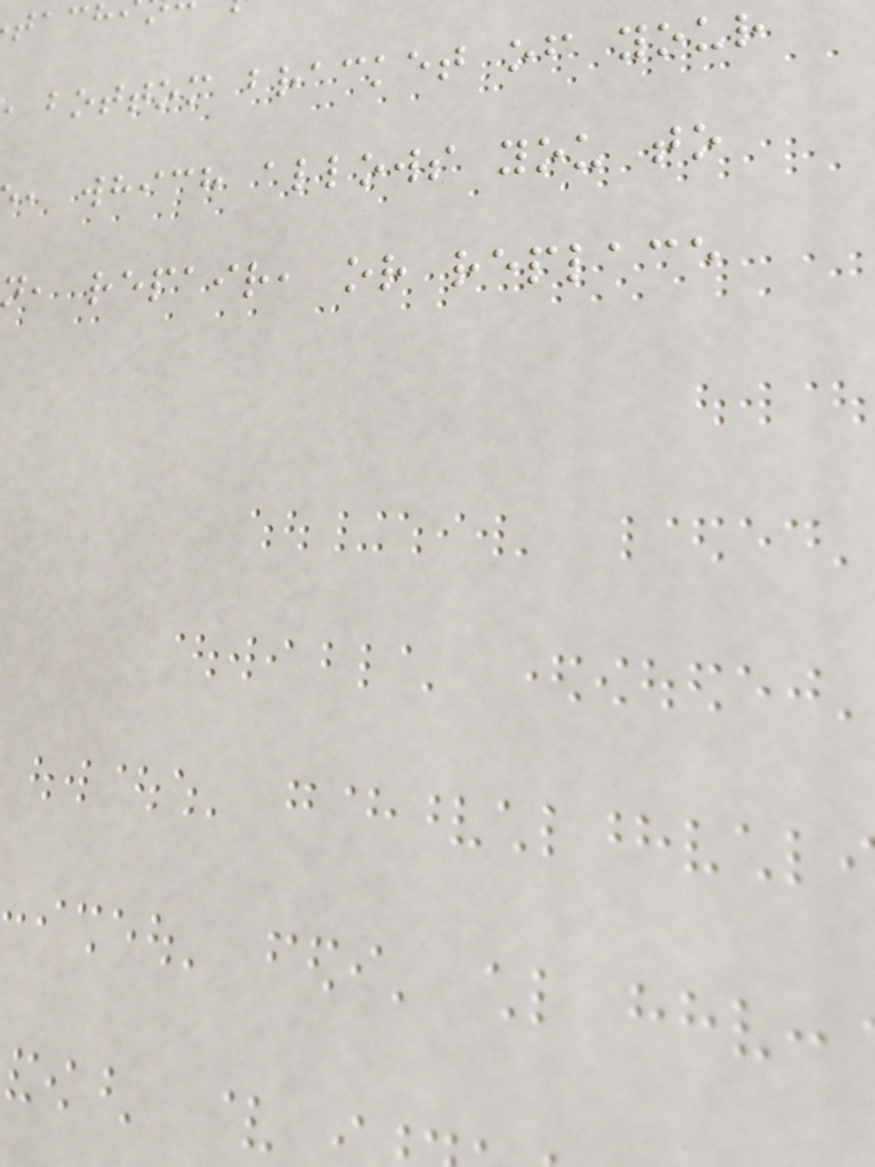bottom bracket of your
, which allows you to
, repair, or replace
